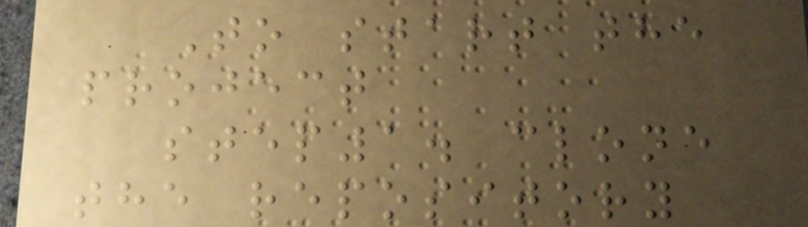To start the
project
step1. clone
the repository
